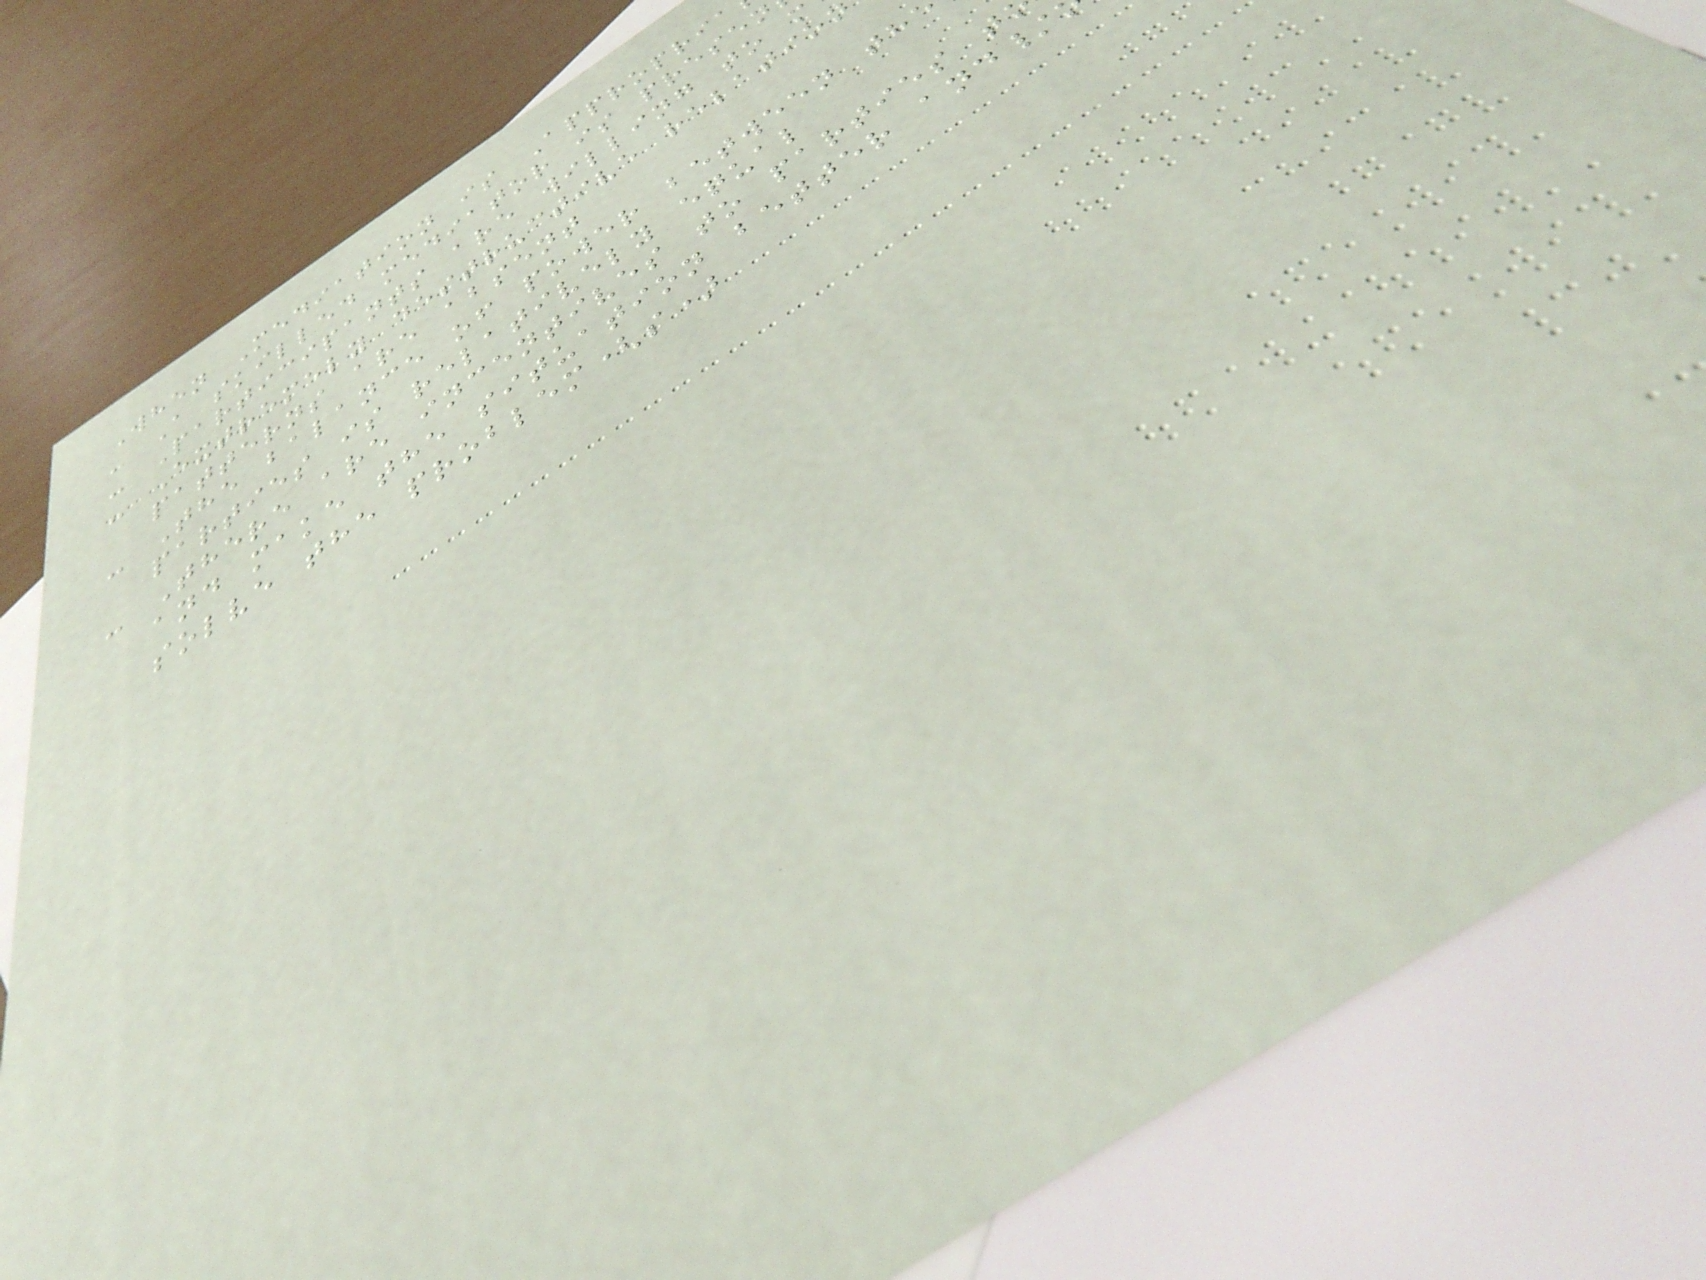When Mediation is Appropria
- A skilled mediator is presen
- Participants are willing to m
- Extremely destructive relation
patterns are absent
- The balance of power between th
parties is relatively equal
- There are incentives to parties t
and make the situation better and/
solve the problem(s)
